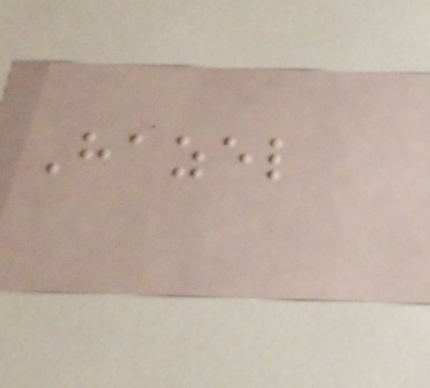Hazel
